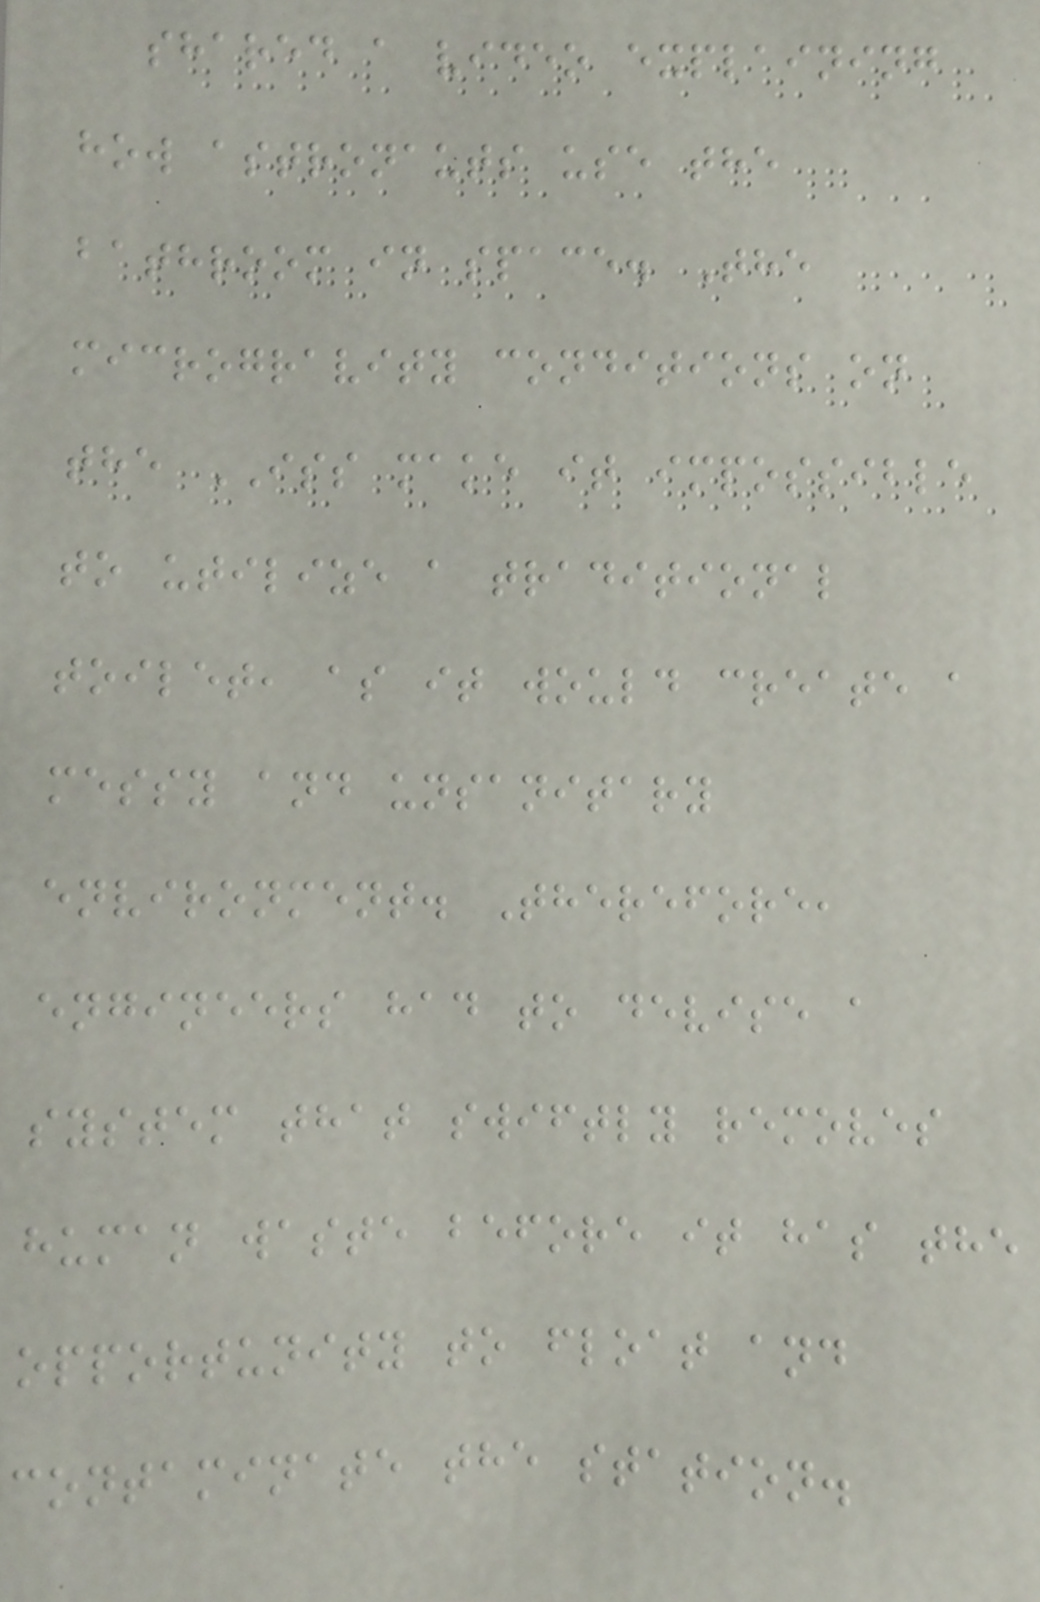shared a video explaining
how astronauts use the
bathroom in space. The
microgravity conditions on
the ISS make it impossible
to utilize a traditional
toilet, as it would create a
messy and unsanitary
environment. Therefore,
engineers had to devise a
system that swiftly removes
human waste before it has the
opportunity to float and
contaminate the station.
